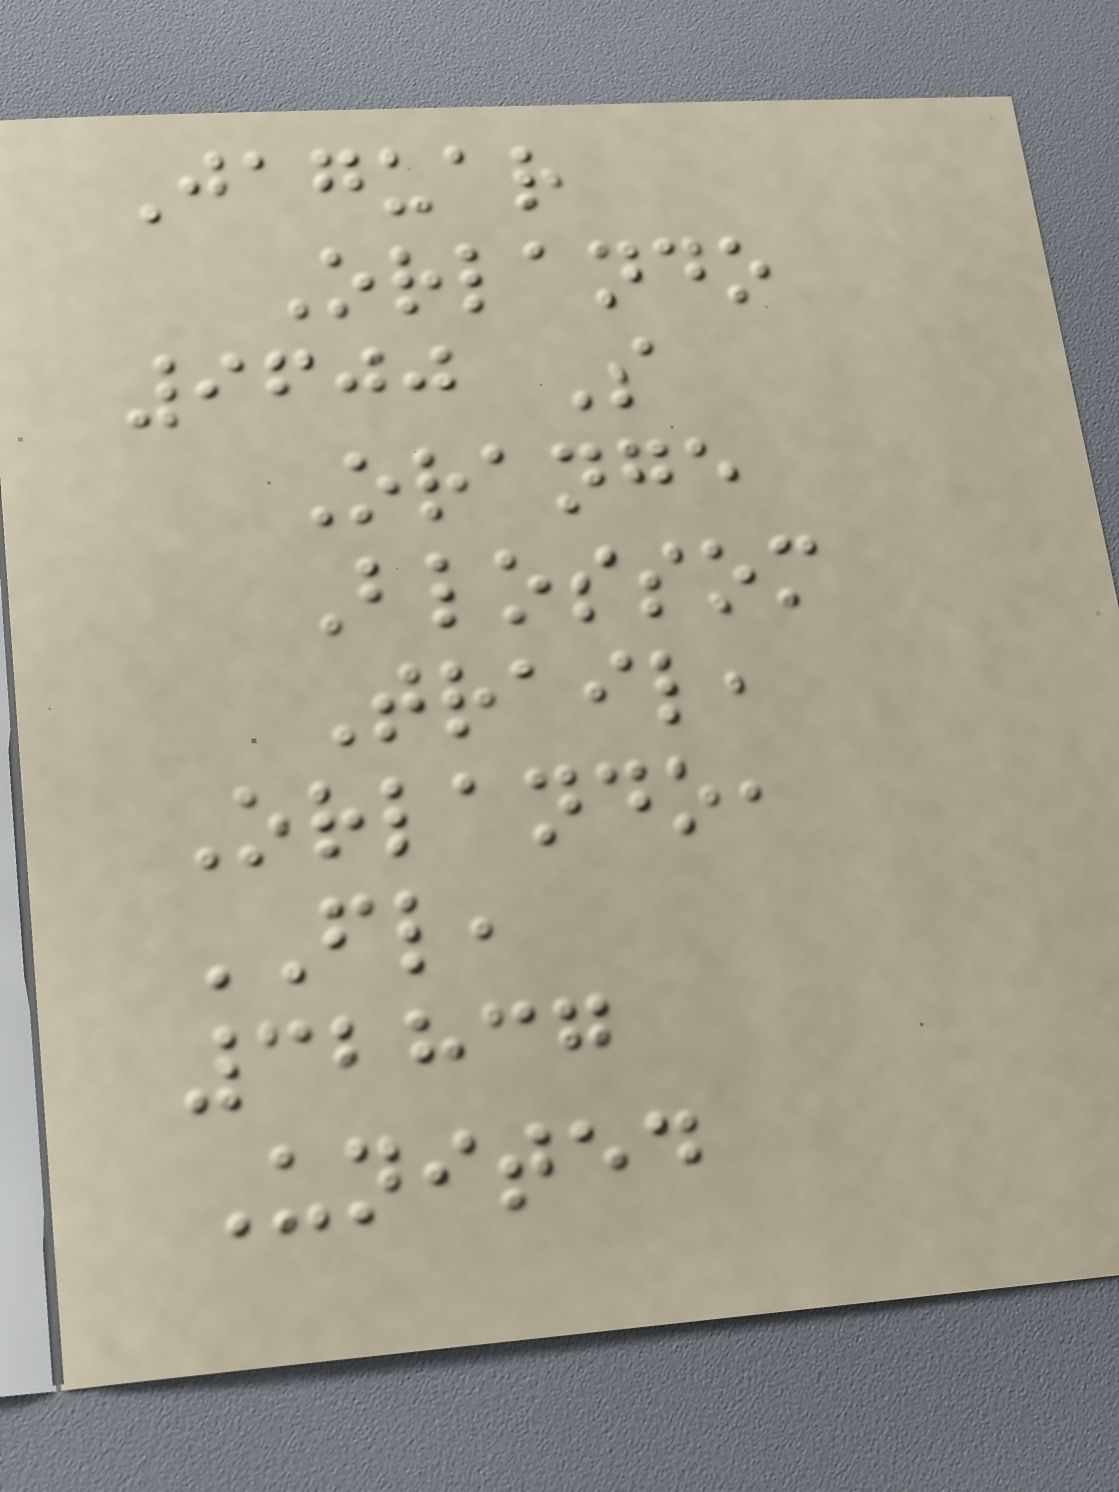Jaguar
Orlando
9600 S
Orange
Blossom
Trail,
Orlando,
FL,
32837
United
